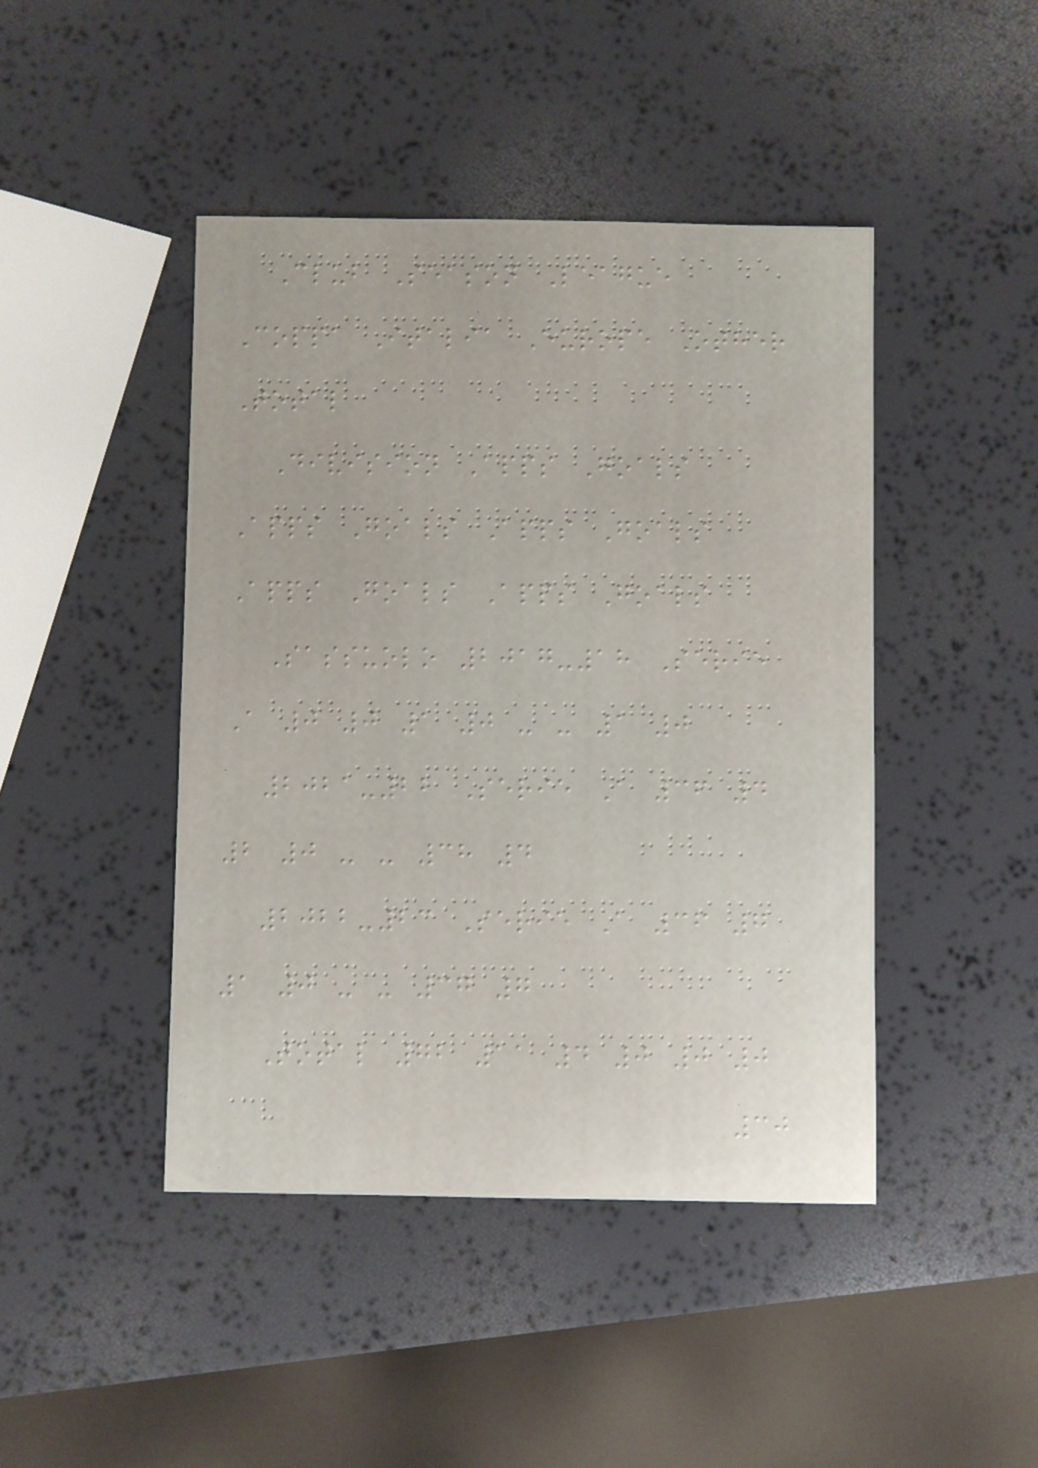Club Season League
Coppa Italia Europe Other
Total
Division Apps Goals
Apps Goals Apps Goals
Apps Goals Apps Goals
Sassuolo 2017-18 Serie
A 0 0 1 0 - - 1 0
2021-22 Serie A 36 4
2 0 - - 38 4
2022-23 Serie A 36 7
1 0 - - 37 7
Total 72 11 4 0 0 0
30
